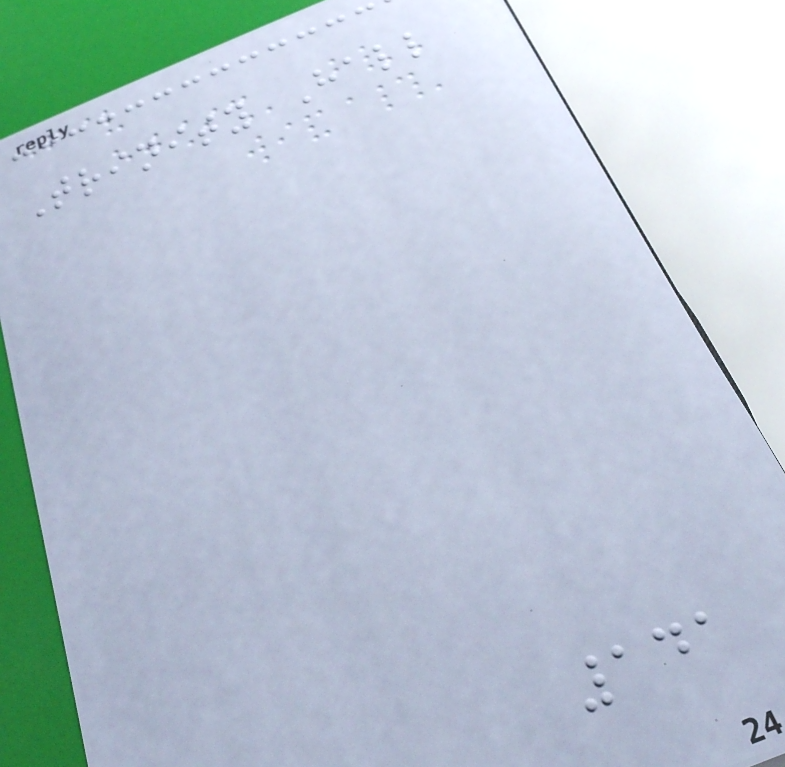Trinity Hall
141
